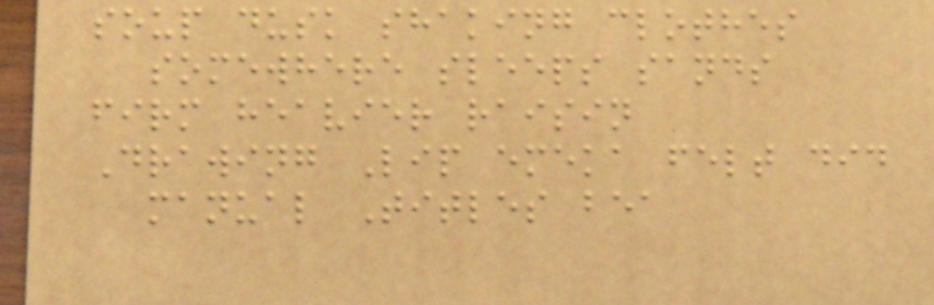soup dusk shaking clothes
somewhere sleeps sands
firm heavier raisin
Drawing Lip emeka felt did
manual Titles bea
